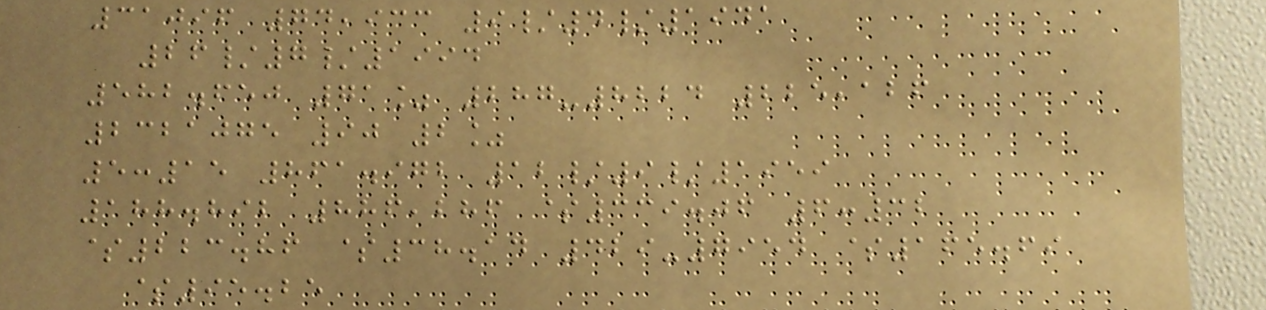31096 74,933 9/4/1941
26/7/1994
582.650 71% 287-8224 225,126
2321075 90 2%
5:15 861.972 12/9/1959
188.892 886,286 $339.06 6:32
$223.86 $38.14 429-7954 $165.69
$95.25
